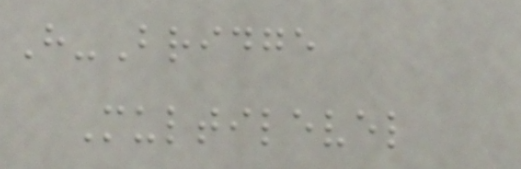H-Bridge
Multilevel
